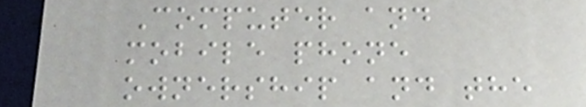Computer and
mobile phone
ownership and the
